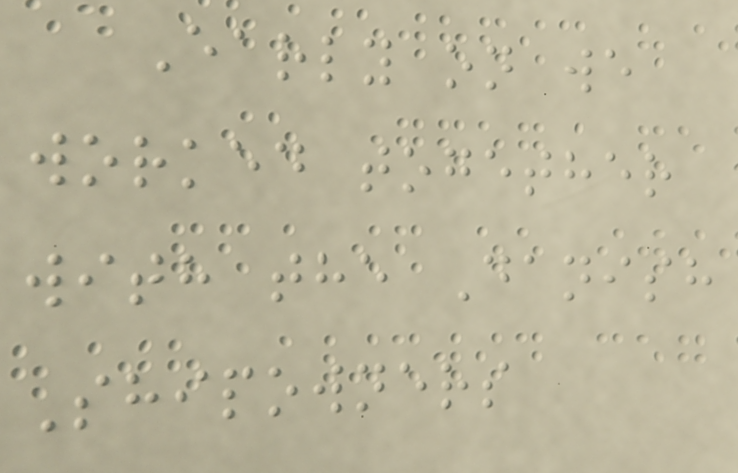Early on we
worked together
with the Danish
Shipowners
